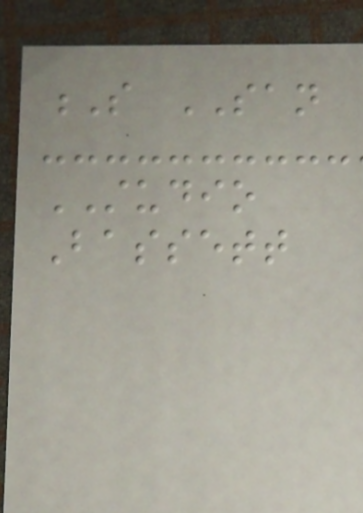S SAN
STUDIO
Bassett
